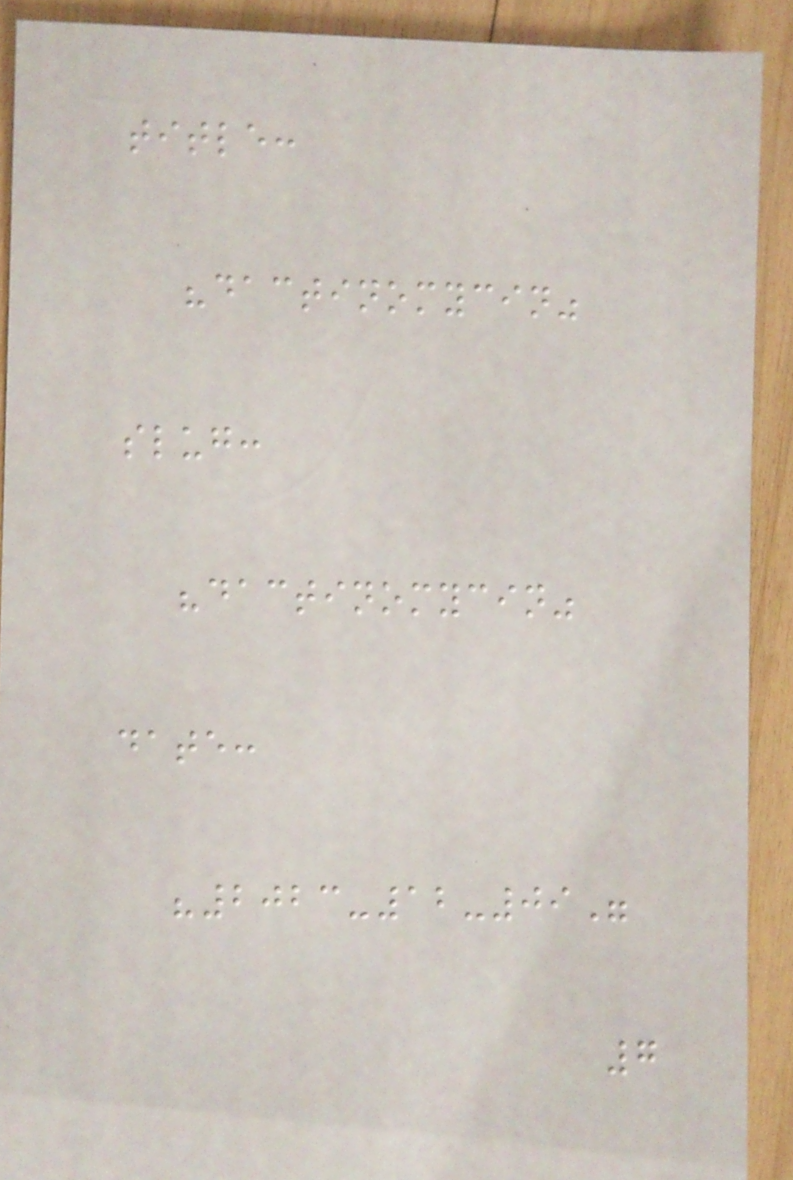title:
"dactinomycin"
slug:
"dactinomycin"
date:
"2023-12-09"
7
